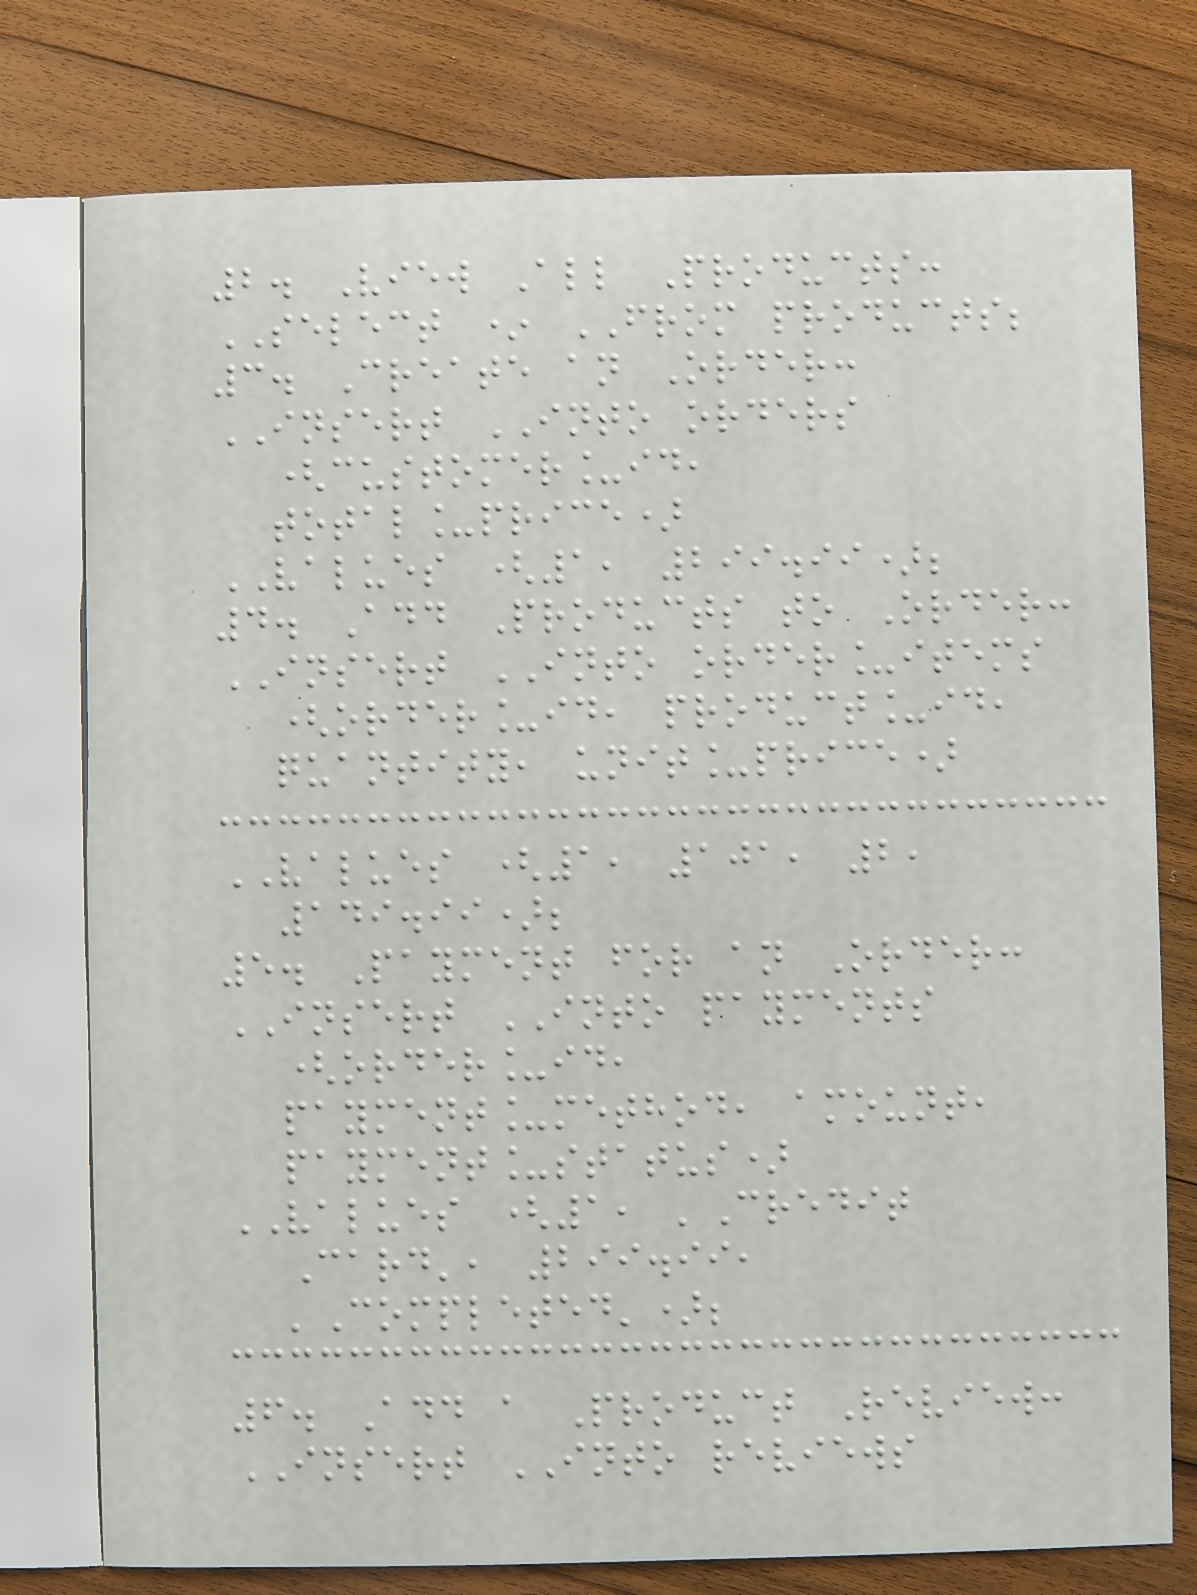2. View All Products:
SELECT * FROM products;
3. Create an Order:
INSERT INTO orders
(customer_id,
total_price)
VALUES (1, 299.99);
4. Add Products to Order:
INSERT INTO order_items
(order_id, product_id,
quantity, unit_price)
VALUES (1, 101, 2,
149.99);
5. Payment for an Order:
INSERT INTO payments
(order_id,
payment_method, amount,
payment_status)
VALUES (1, 'Credit
Card', 299.99,
'Completed');
6. Add a Product Review:
INSERT INTO reviews
